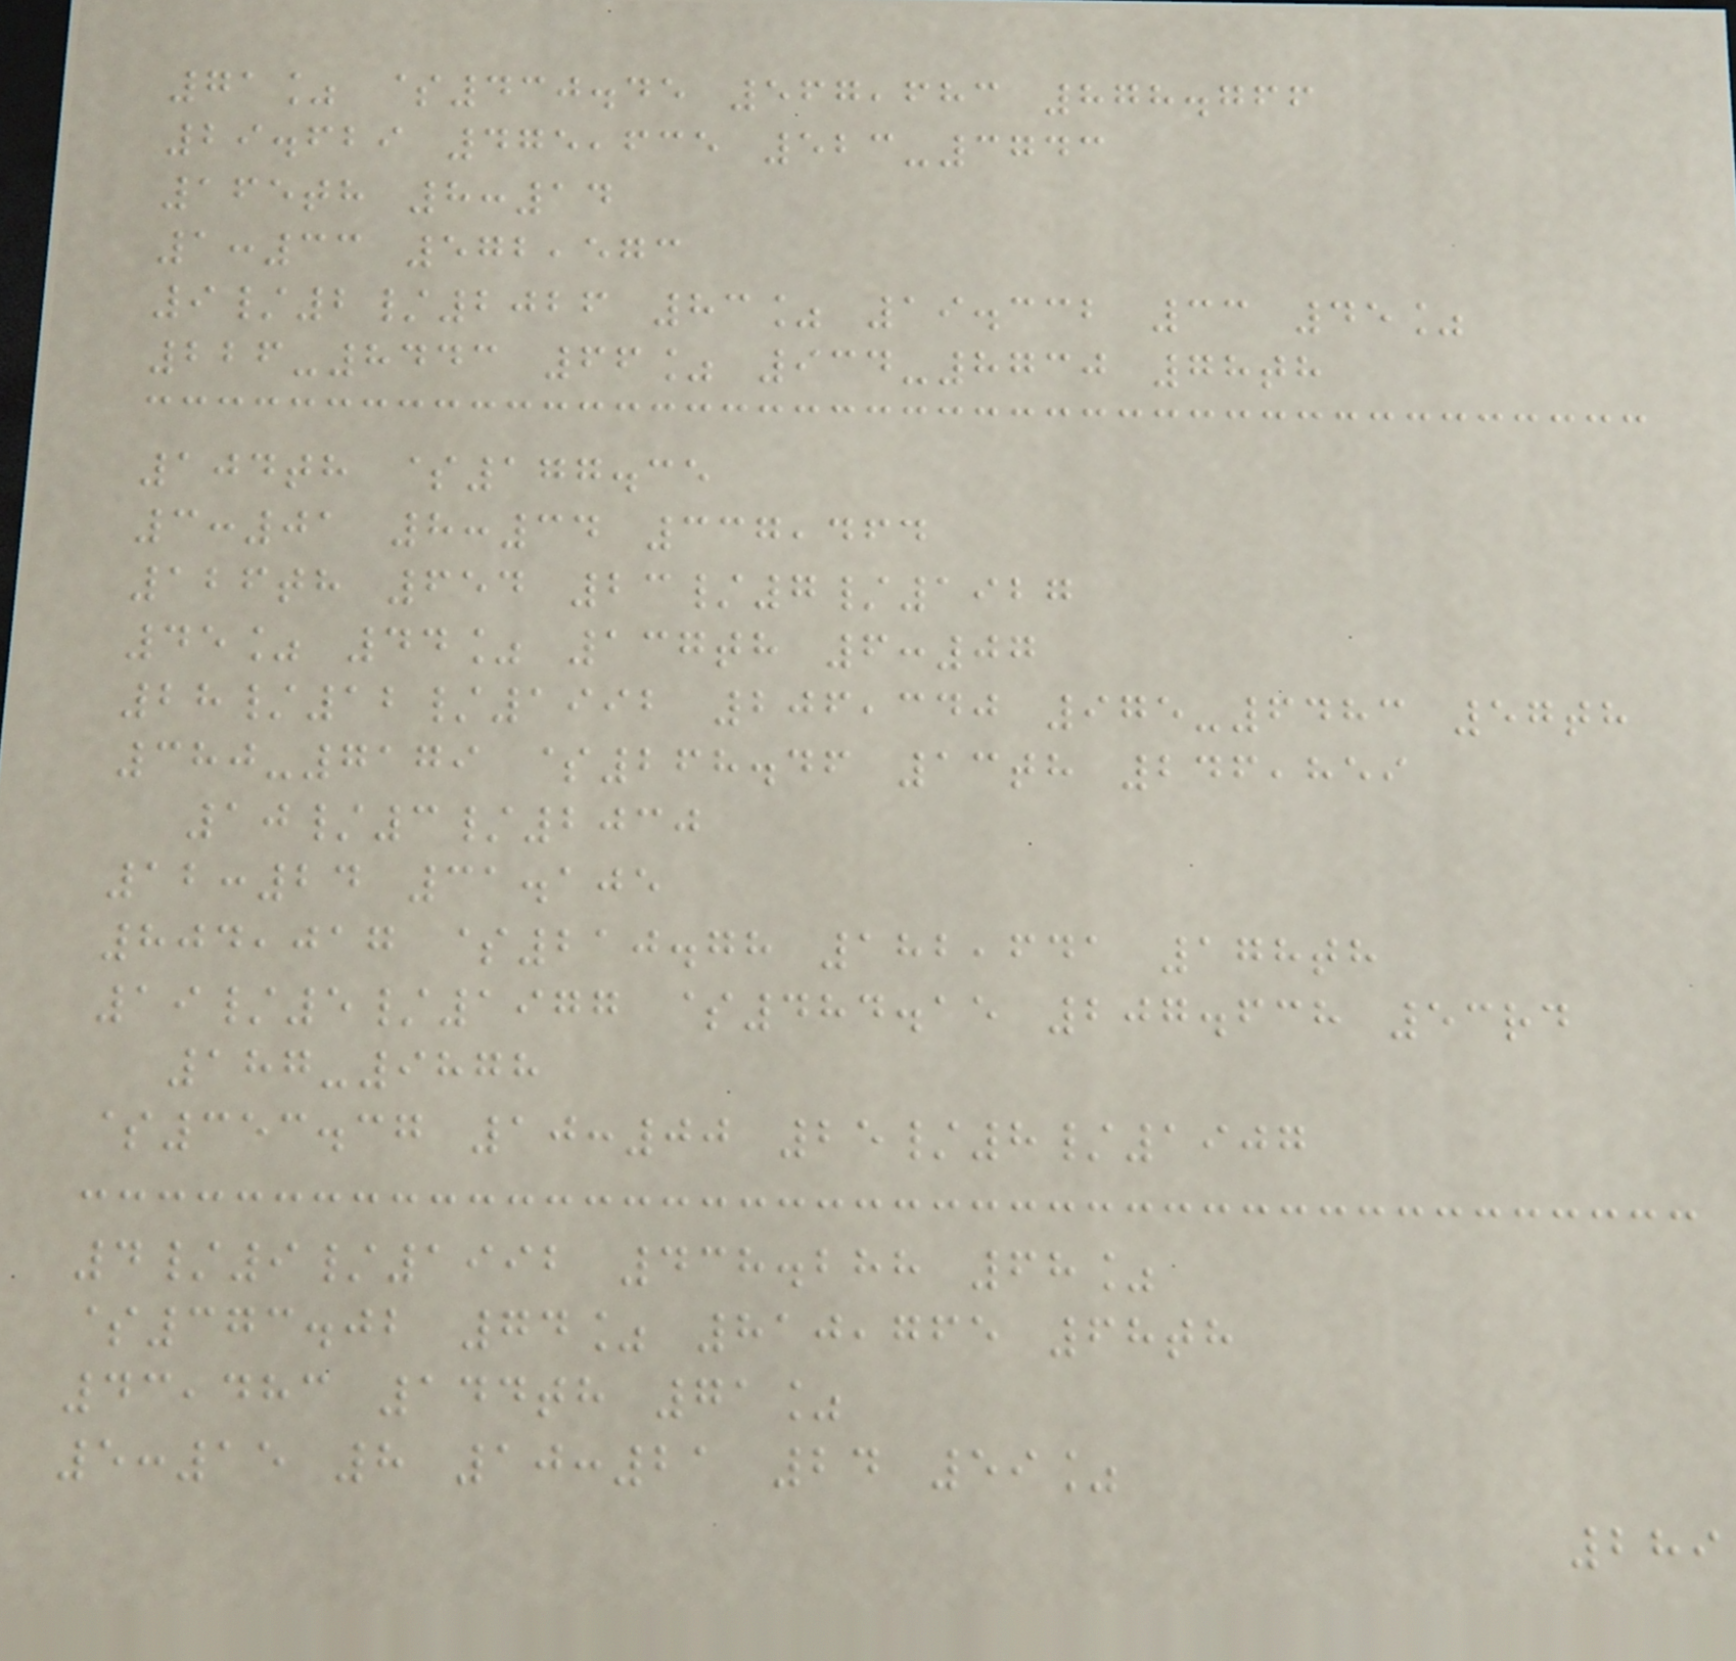71% $430.45 567,683 878.766
29.629 475,635 523-3743
165th 8:14
1:33 572,573
9/2/2026 83% 19.332 33 45%
226-8443 66% 934-8730 78th
104th $177.35
3:01 8:34 337,464
126th 654 23/7/1927
45% 44% 137th 6:07
28/12/1992 206,340 975-6483 57th
380-7179 $268.46 13th 246,859
10/3/2030
12:24 31.105
804,017 $210.78 182,641 178th
19/5/1977 $484.15 207.638 53rd
187-9878
$353.37 10:00 25/8/1907
4/9/1992 438.288 68%
$373.02 74% 810,765 68th
43,483 144th 71%
5:15 8 10:21 24 59%
289
